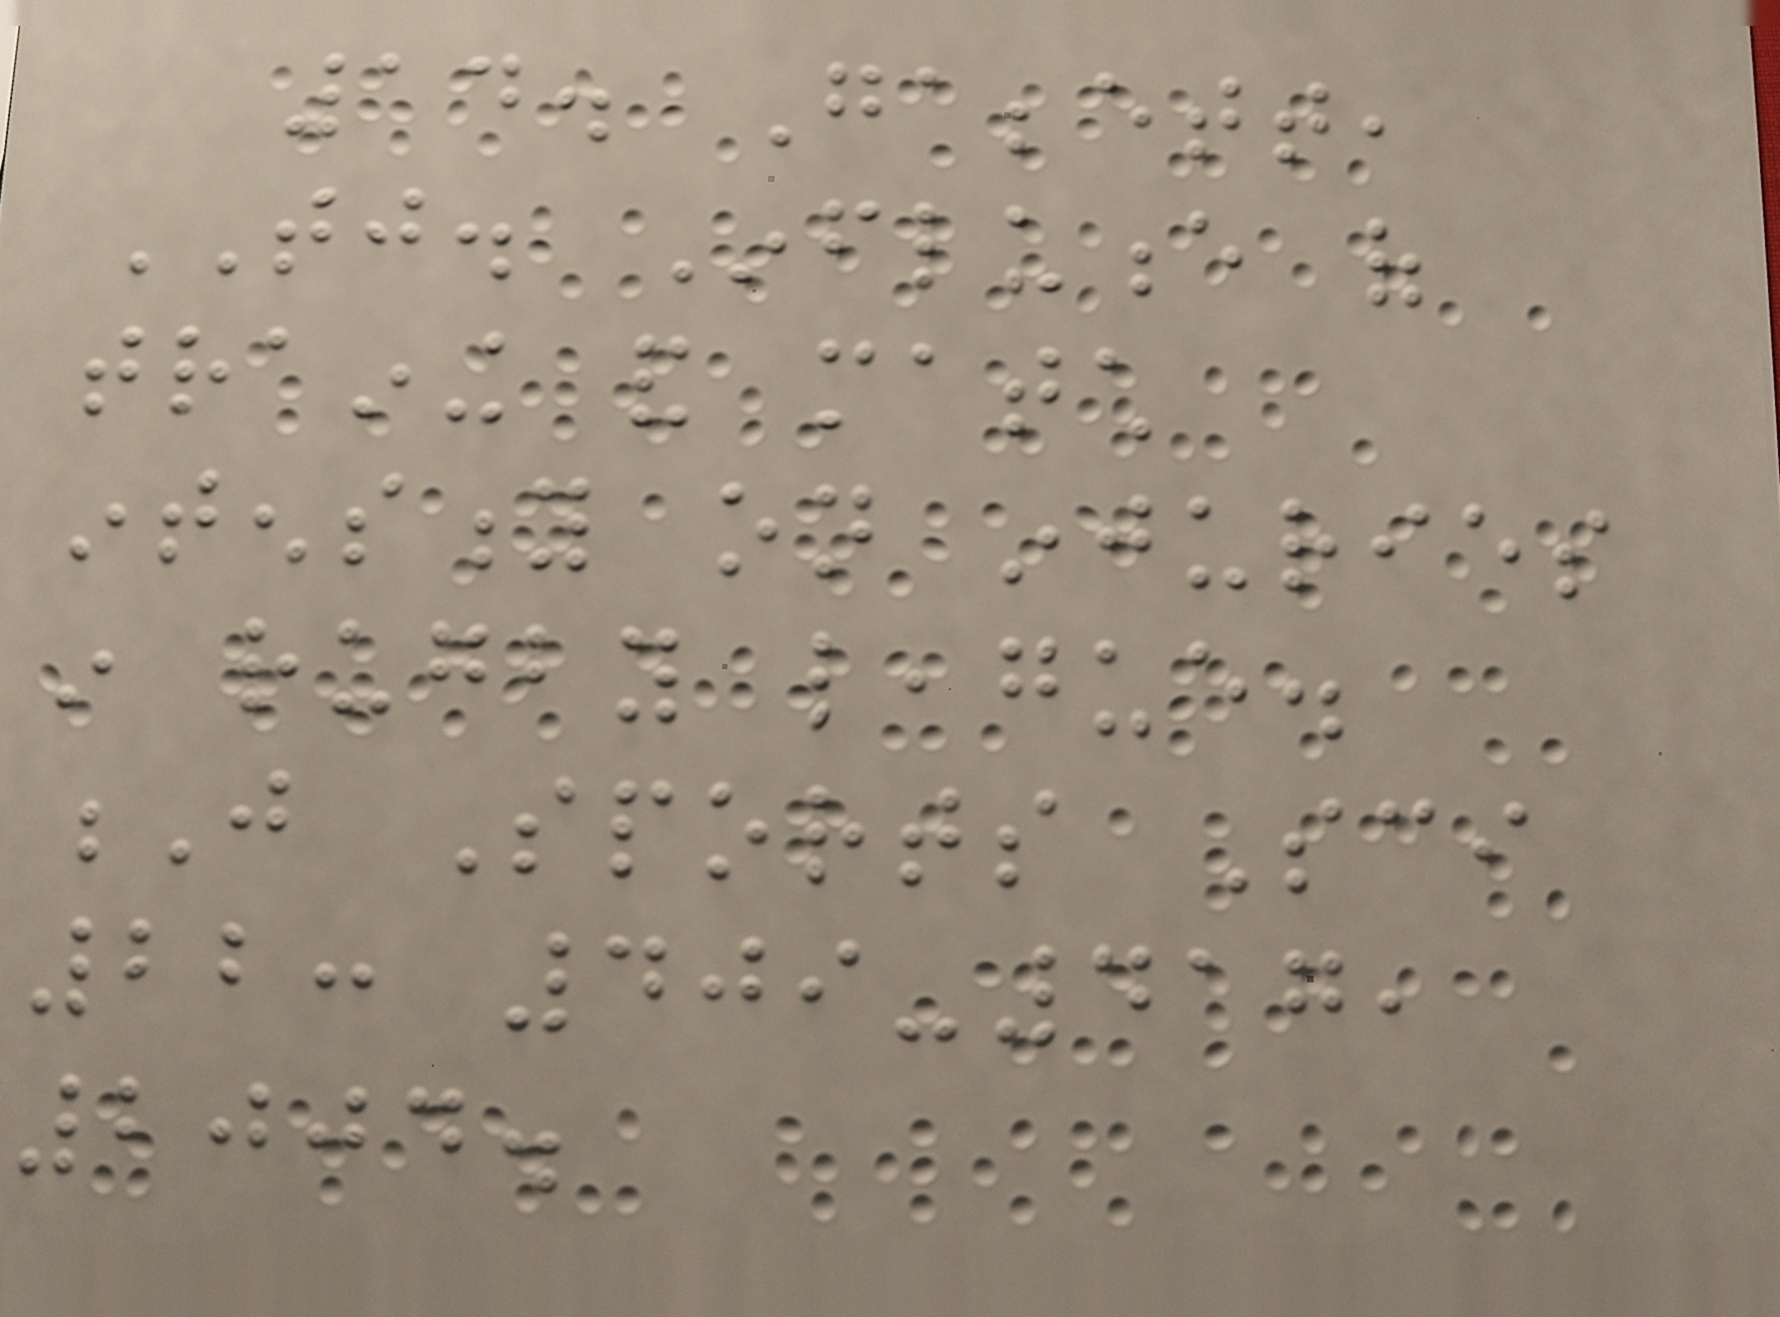14. Gabbett,
TJ. Influence of
training and match
intensity on injuries
in rugby league.
J Sports Sci
22: 409-417,
2004.
